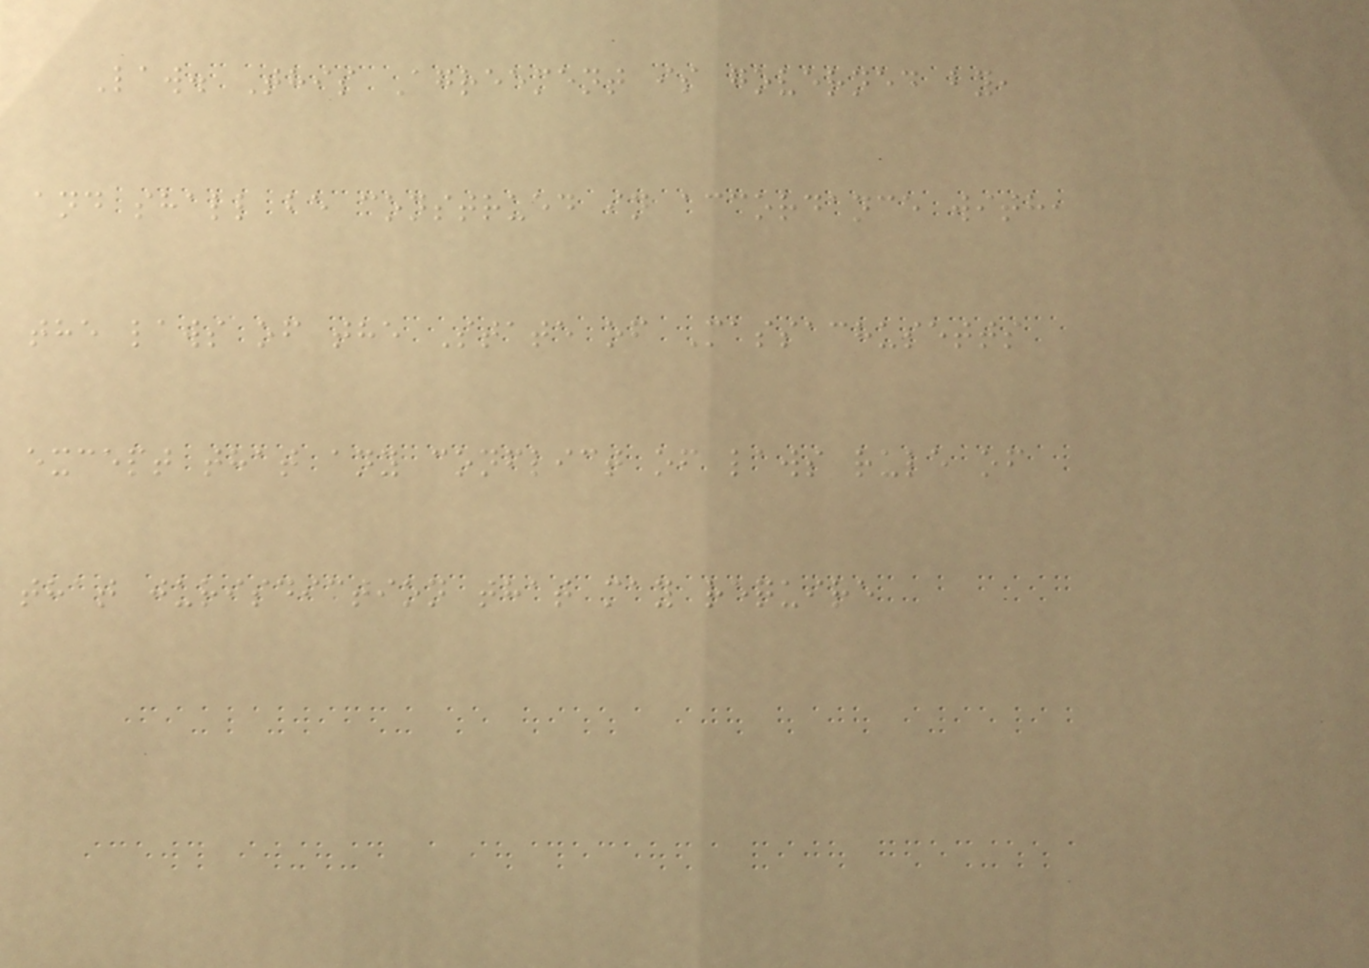Law. This Agreement is governed by,
and shall be construed in accordance with,
the laws of the State of Massachusetts
except that any conflict of laws rule of
that jurisdiction that may require
